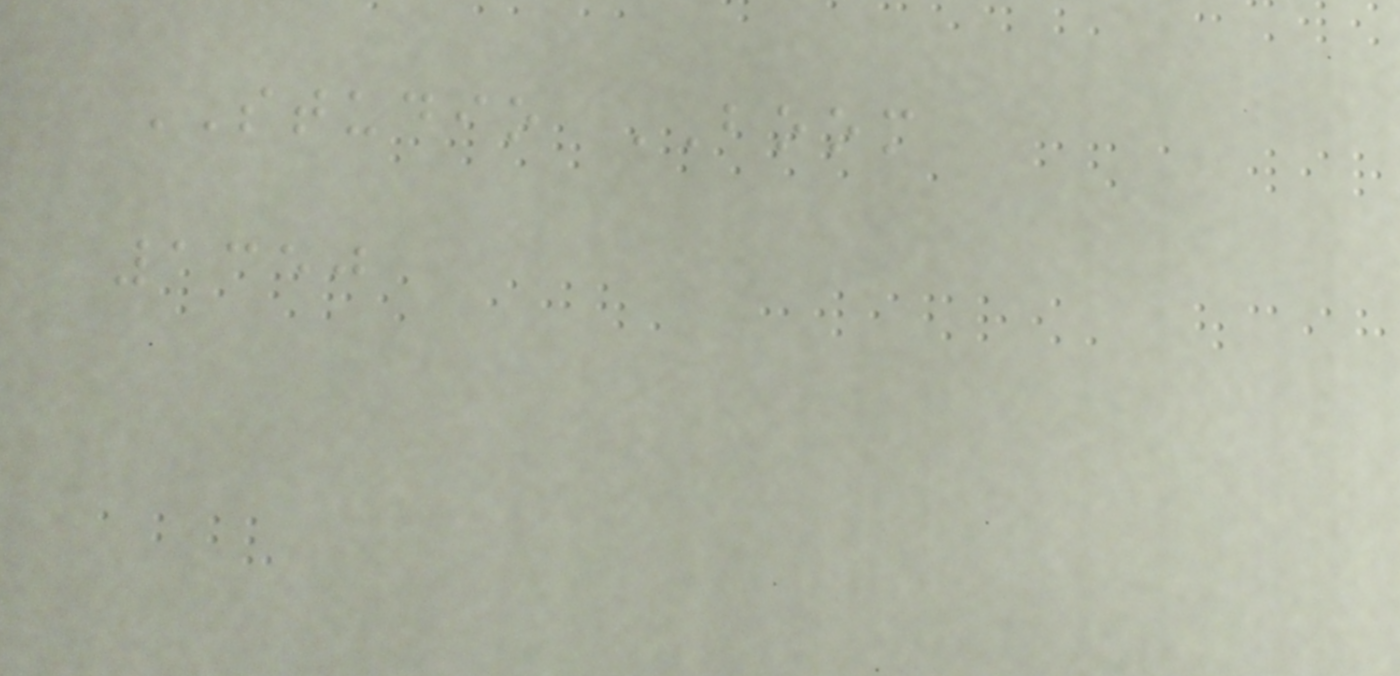STUDIO BOOM
1350
